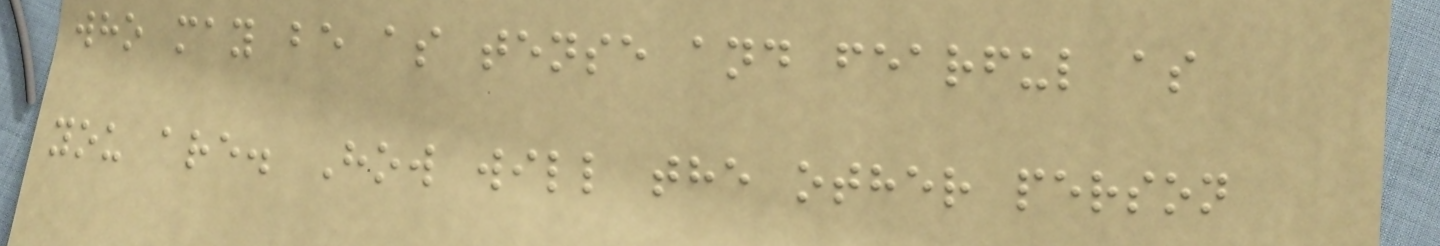who may be as tense and fearful as
you are. How will the other person
